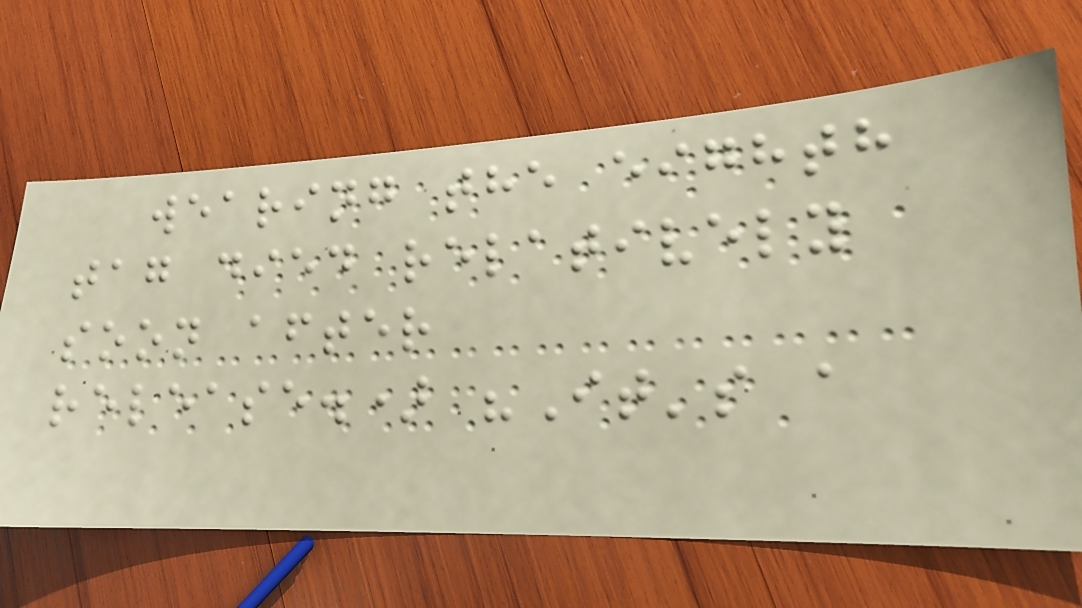wearing the eighth
tag died relatively
soon after
release.) "It's a
